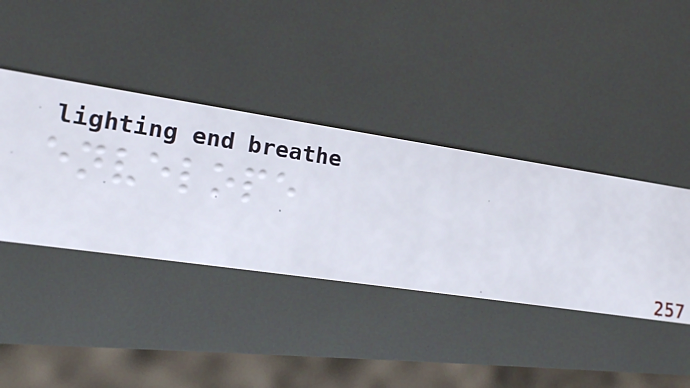envelope
